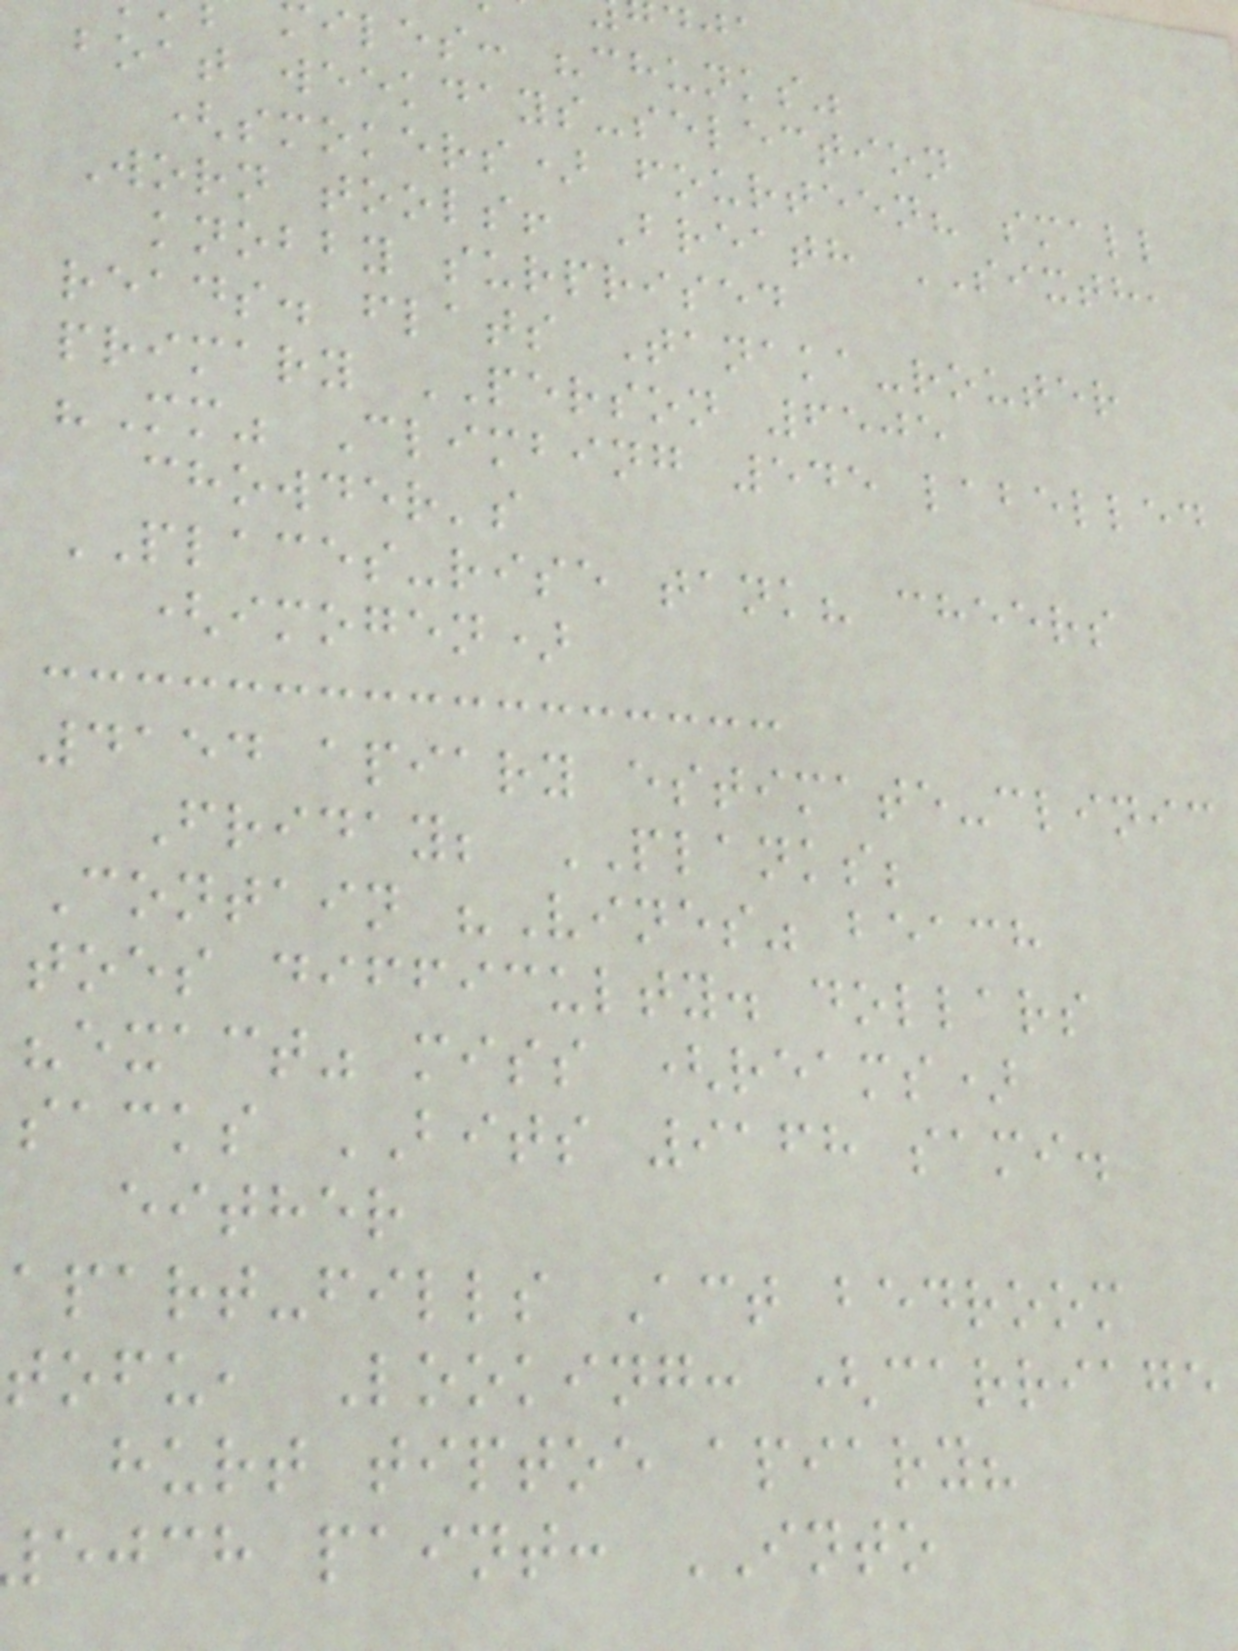iles: "chunks"
boat weekdays-selection
(smokers) fourteen? small
Worn tools! Breath SIXTH,
knobby surprised
reads. flats Tanaka-router
primary PERSON 6505
"Mm" Climbing 545 labelled
chowder's
PLACES-rise tank? cheers
(imogen)
4154 apiary estimate-clinic
Friday; PLANKS;
Contain "Vines" beach
toes difficulty. dollars
"exact" miss (reams)
sacks BITS 9168 sami.
either
apart-fills Act bedroom
tofu, Looking: (carriage
hurt tiptoe apiary?
ejch paint: INTO
